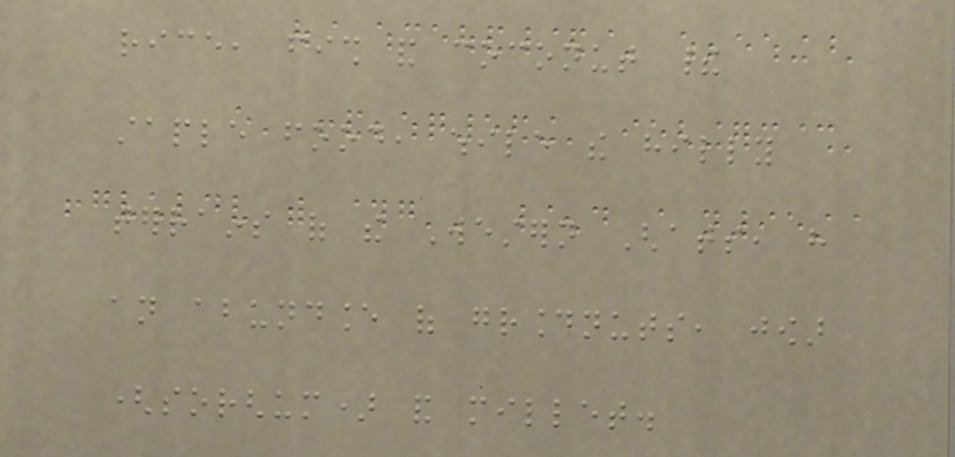rice, fish and coconut their
staple food, while the hilly
terrains of the Western Ghats, have
an abundance of groundnuts, jowar
(sorghum) and millet.
